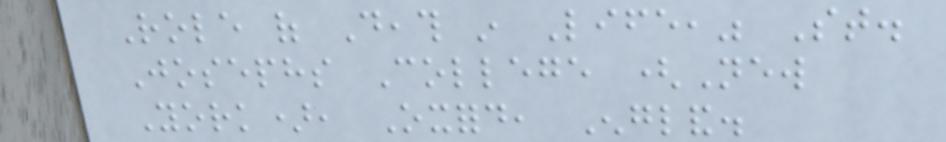Role of Death in Life," St.
Josephs College (New
York), Oxford, England.
